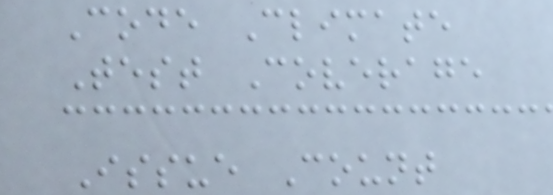Code Climate
Test Coverage
Issue Count
